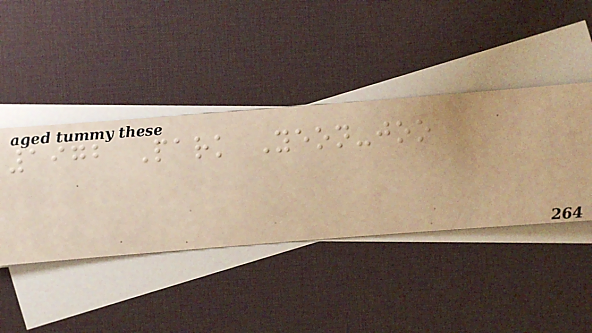1972 Park Yeon-joo
